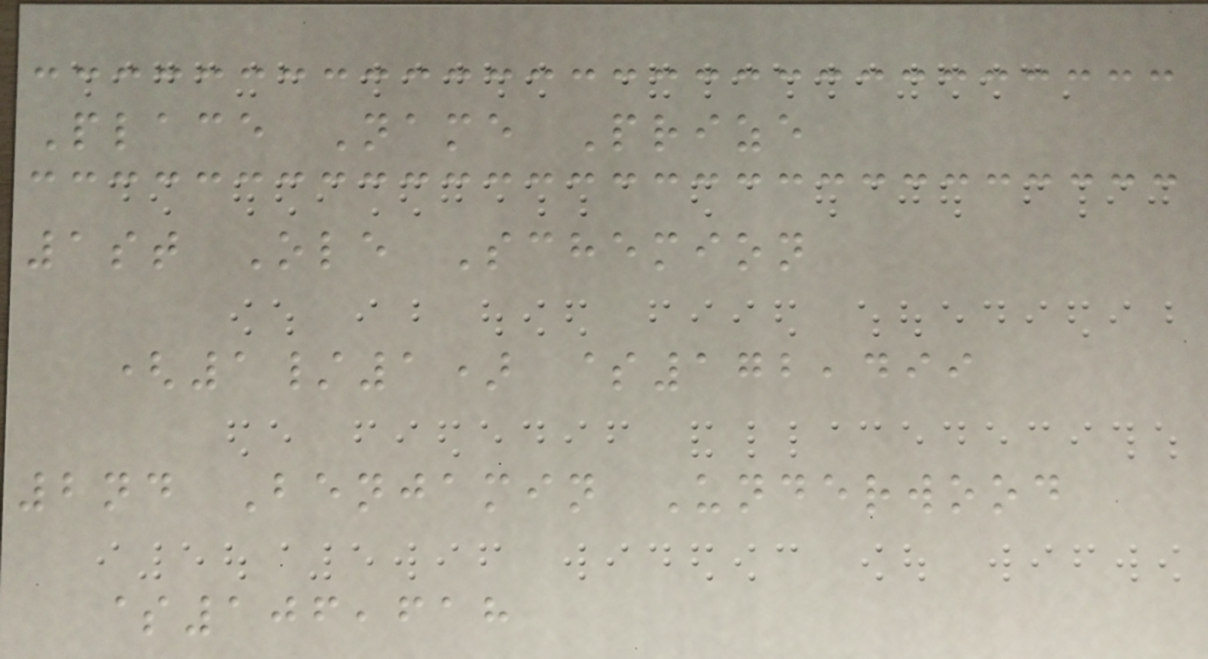Place Name Prize
1st Ole Schemion
(1/1) $172,499
2nd Benjamin Underwood
$106,618
